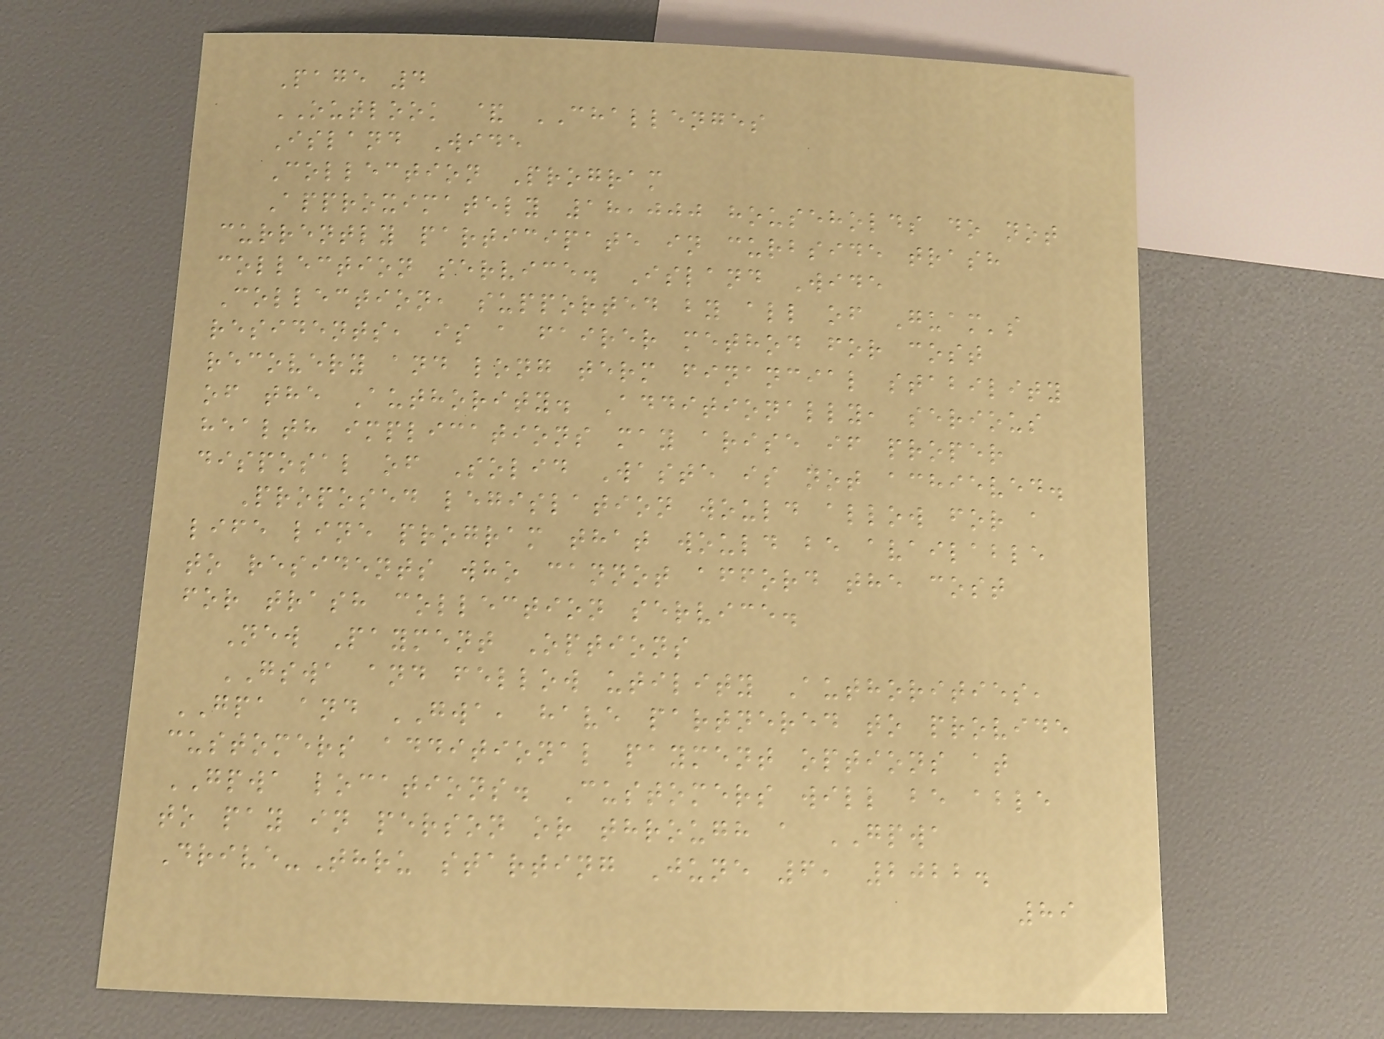Page 4
OUTLOOK & CHALLENGES
Island Wide
Collection Program
Approximately 18,000 households do not
currently participate in curbside trash
collection service. Island Wide
Collection, supported by all of Guam's
residents, is a fairer method for cost
recovery and long term financial stability
of the Authority. Additionally, serious
health implications may arise if proper
disposal of Solid Waste is not achieved.
Proposed legislation would allow for a
life line program that would be available
to residents who cannot afford the cost
for trash collection service.
New Payment Options
GSWA and fellow utility Authorities,
GPA and GWA, have partnered to provide
customers additional payment options at
GPWA locations. Customers will be able
to pay in person or through a GPWA
Drive-Thru starting June 6, 2022.
89
